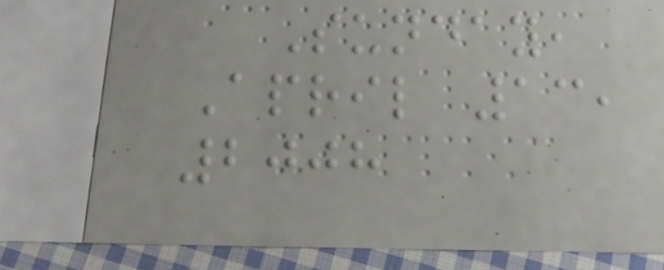Sunday,
April 13,
2008
